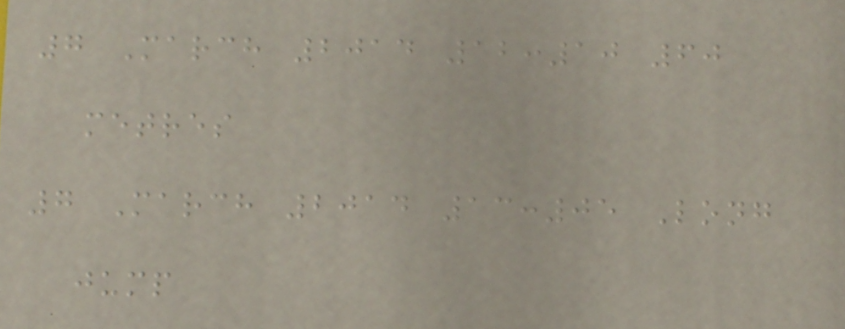7 March 2014 12:10 60
metres
7 March 2014 13:05 Long
jump
